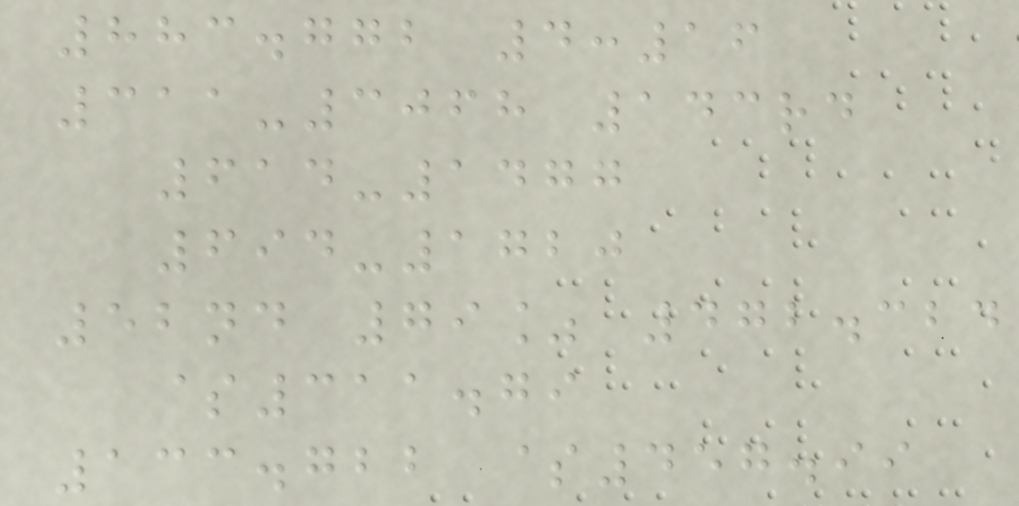883.772 4:16
311-3068 143rd
614-1477
694-1720
52nd 79% 472.324
$311.79
133.722 $457.99
